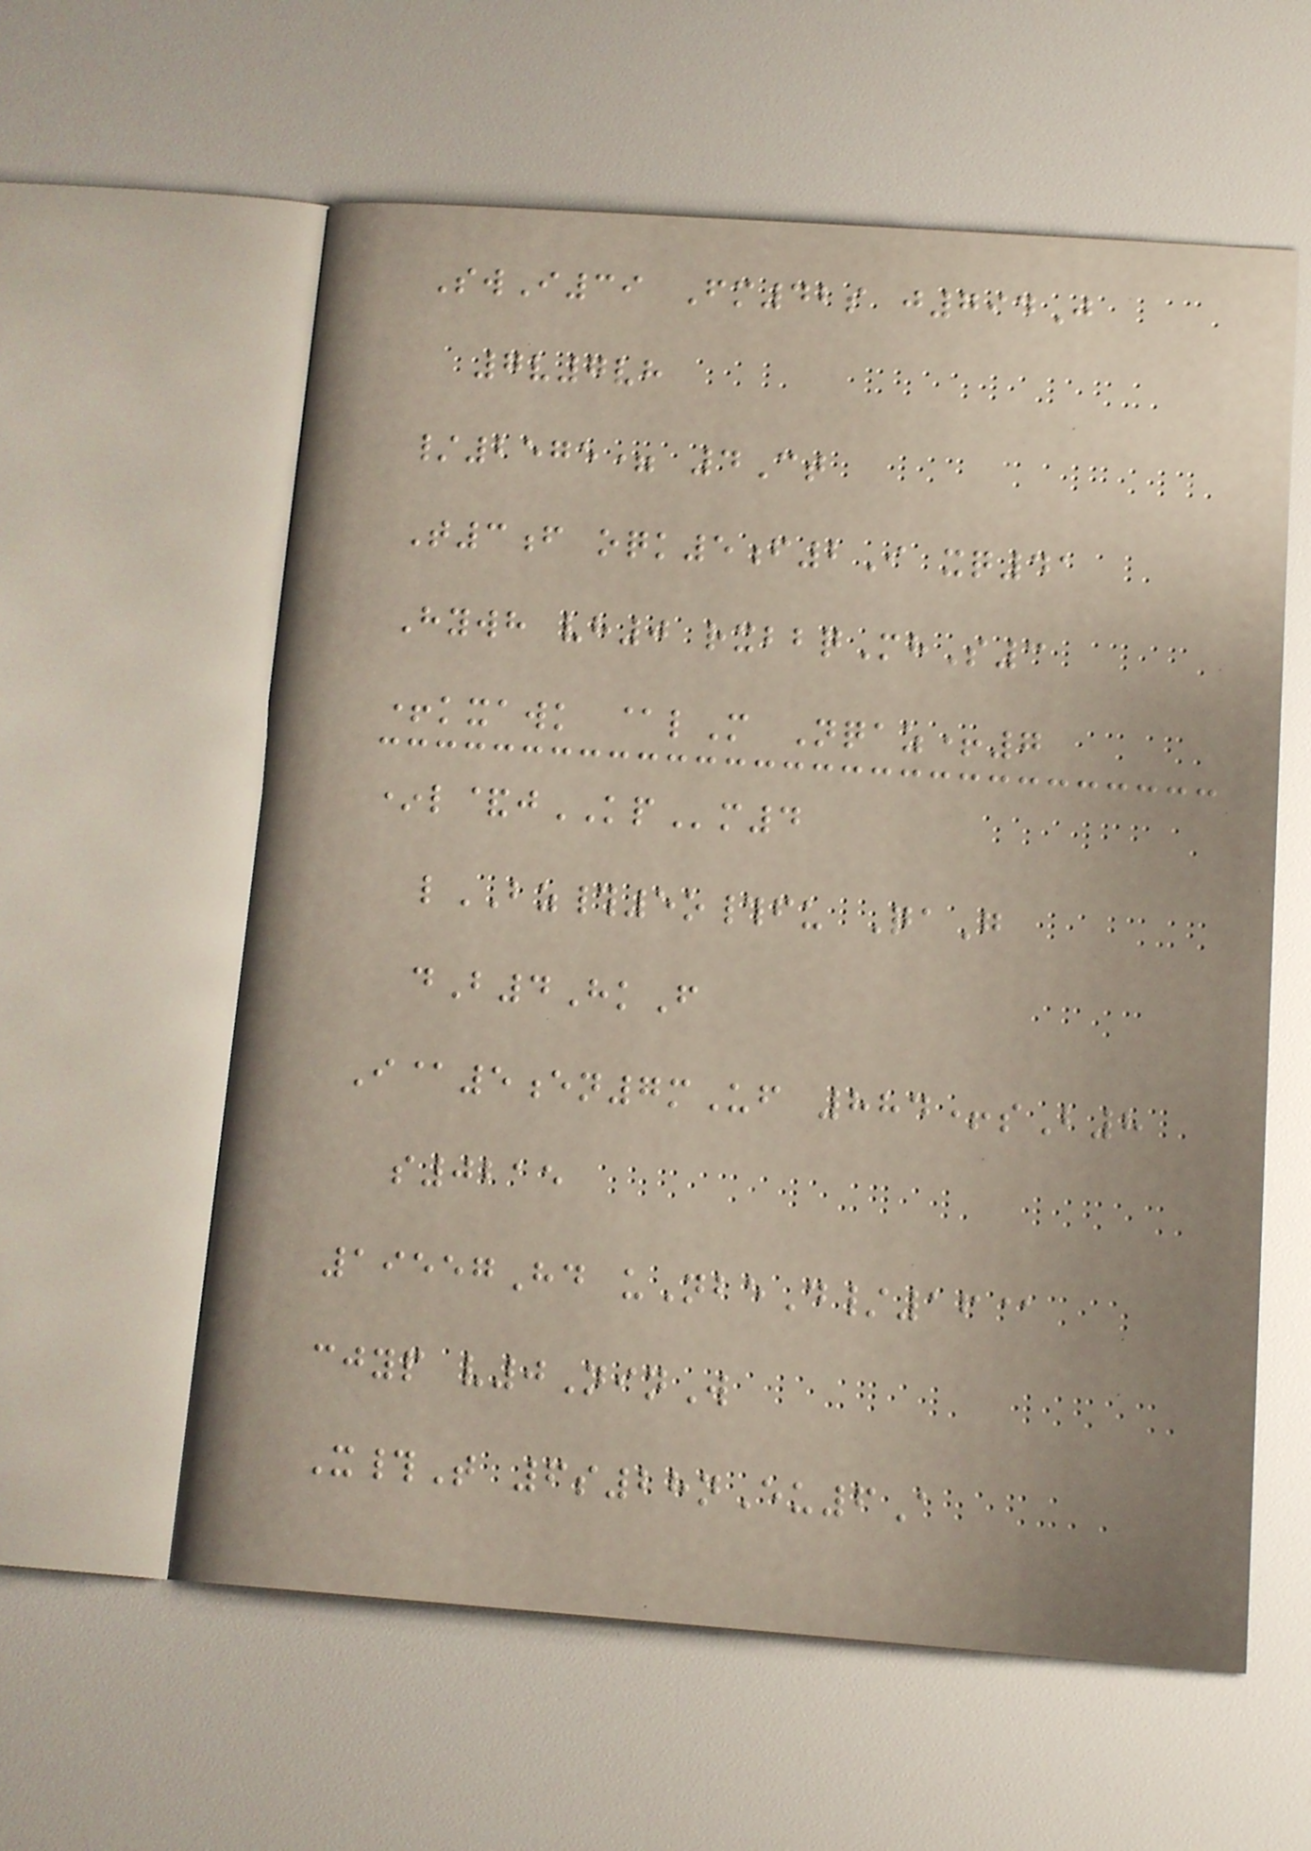SwI39 Fm42s j794J
7v7vh
/2575= 4Ct
T3f oqk5f2I xq41
Hywh vh0 rxbbqMhS3
+kxawk @lM Nqaz+7
*l&jKPm4
lBZ#5o#fu QaG
dB4HkF
I@5en7mUf 884+sB8
s0215
19557Hd uNbeD/16@
cjyp v0NinW
X#T 6s28nEu6A
